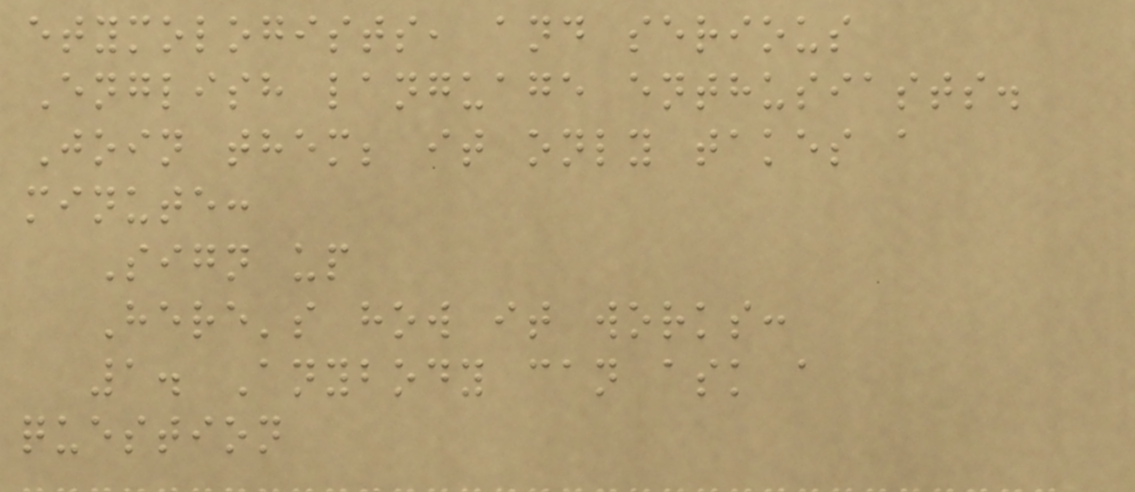etymologists, and serious
English language enthusiasts.
Join them; it only takes a
minute:
Sign up
Here's how it works:
1. Anybody can ask a
question
